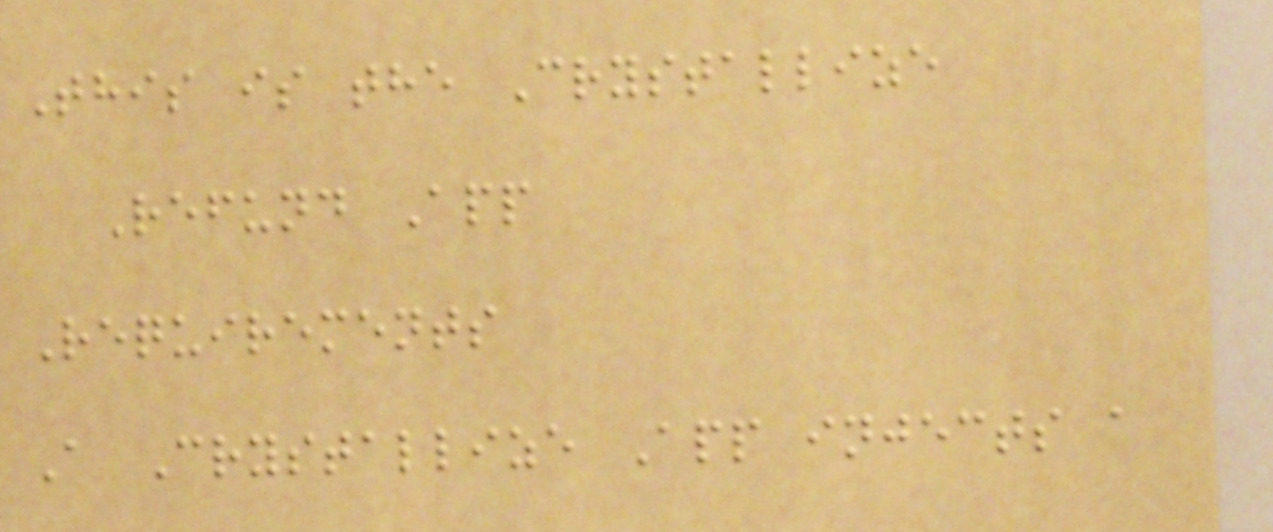This is the Crystallize
Refund App
Requirements
A Crystallize App injects a
